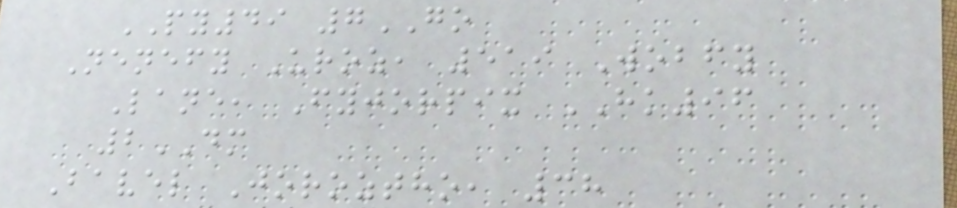PY49 7GO
Nenefy Uroz, 519 Wobfy
Lane, Fyjorpix HK96
2DM
Bavel Joroztho, 38
